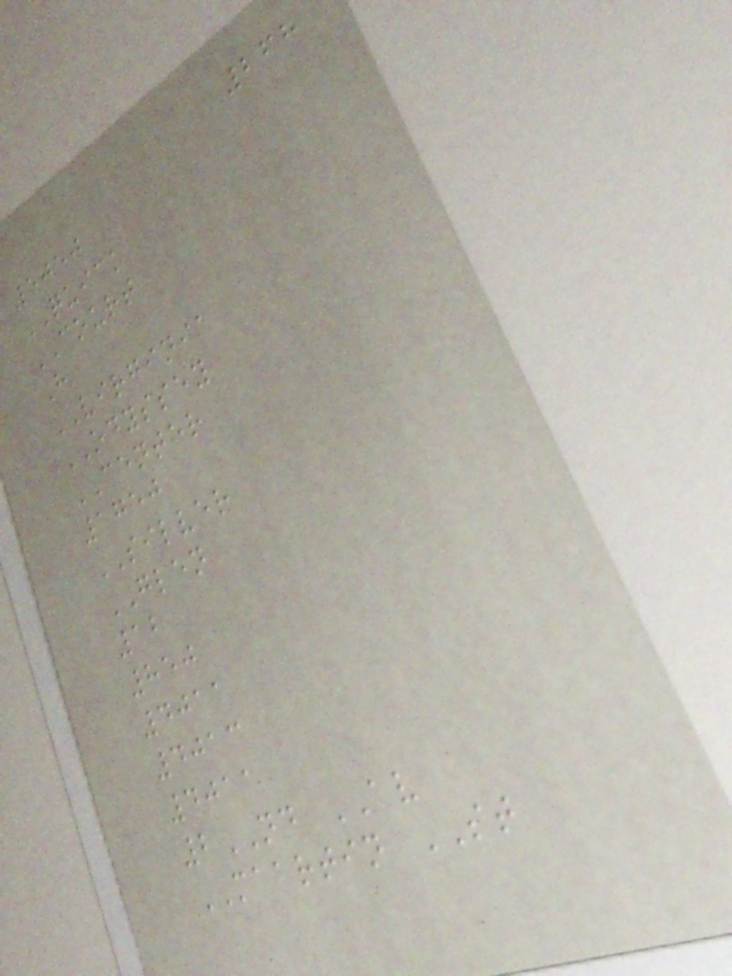268
5050
QUICK
COURT
H
VIRGINIA
ODYSSEY
CENTER
1750
SILVER
GLEN
12
850
4011
4013
4011
2ND AV
MAARTIN ST
